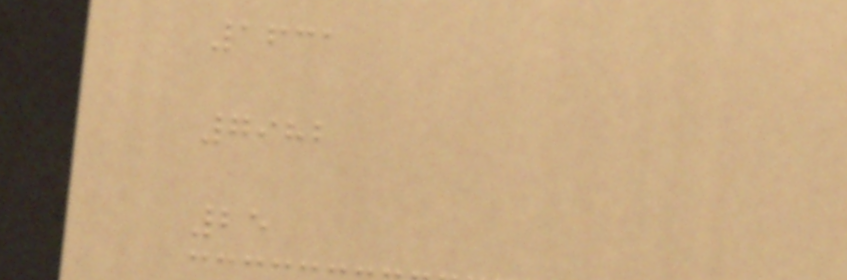1631
7982
25
